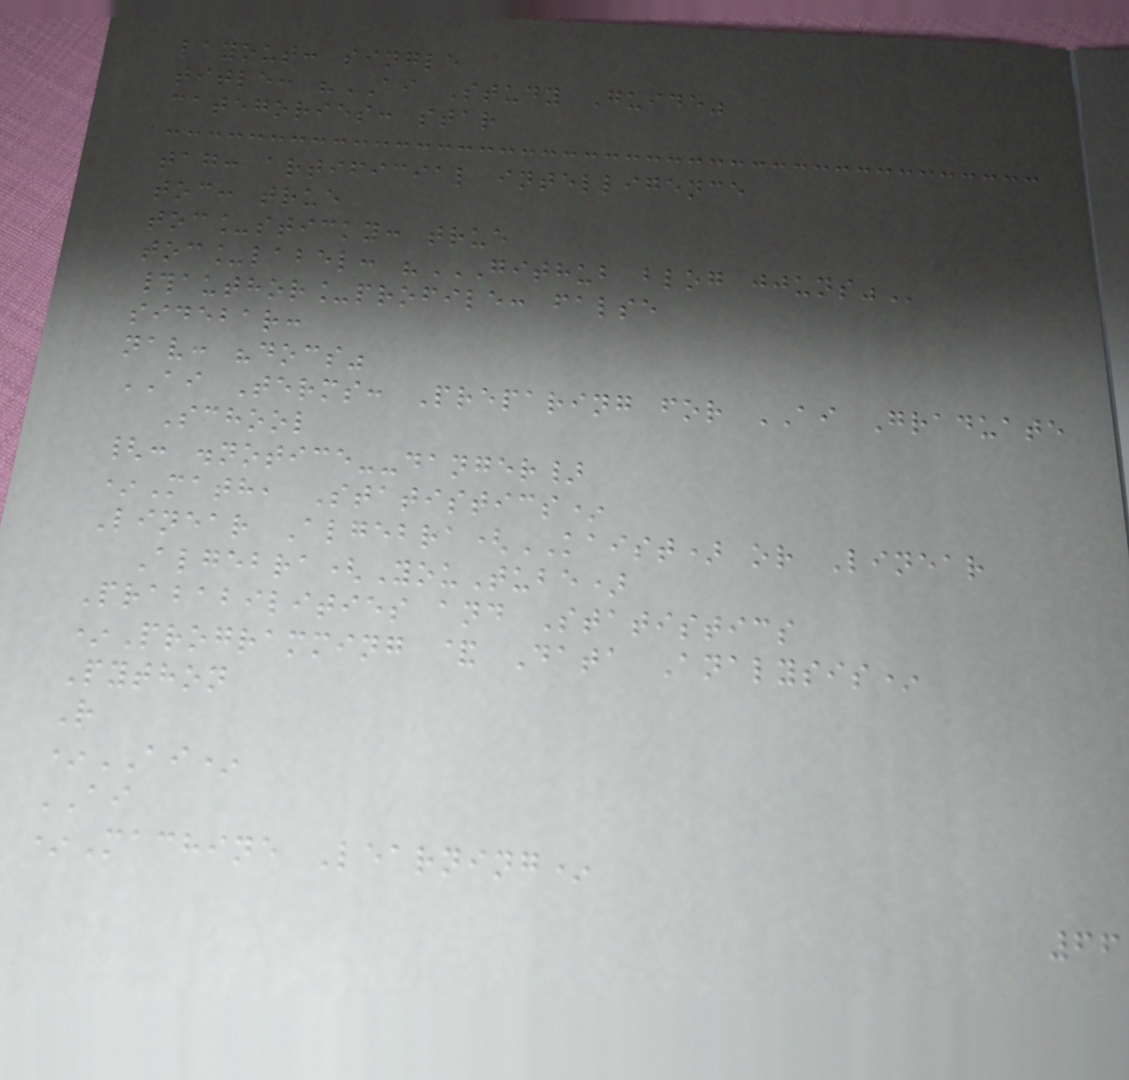layout: single
title: "AI Study Guide"
categories: star
tag: artificial intelligence
toc: true
toc_sticky: true
toc_label: "GITHUB BLOG JJUNS"
#author_profile: false
sidebar:
nav: "docs"
AI Terms: Preparing for AI Graduate
School
{: .notice--danger}
*Math, Statistics*
Linear Algebra(KAIST) or Linear
Algebra(YouTube)
Prababilities and Statistics
*Programming & Data Analysis*
Python
R
*AI*
AI
*Machine Learning*
66
